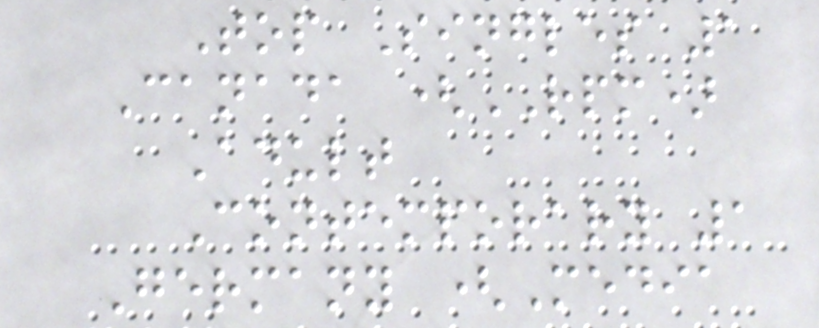Top Singles 1
Canada (RPM)
Adult
Contemporary 1
Germany (Media
